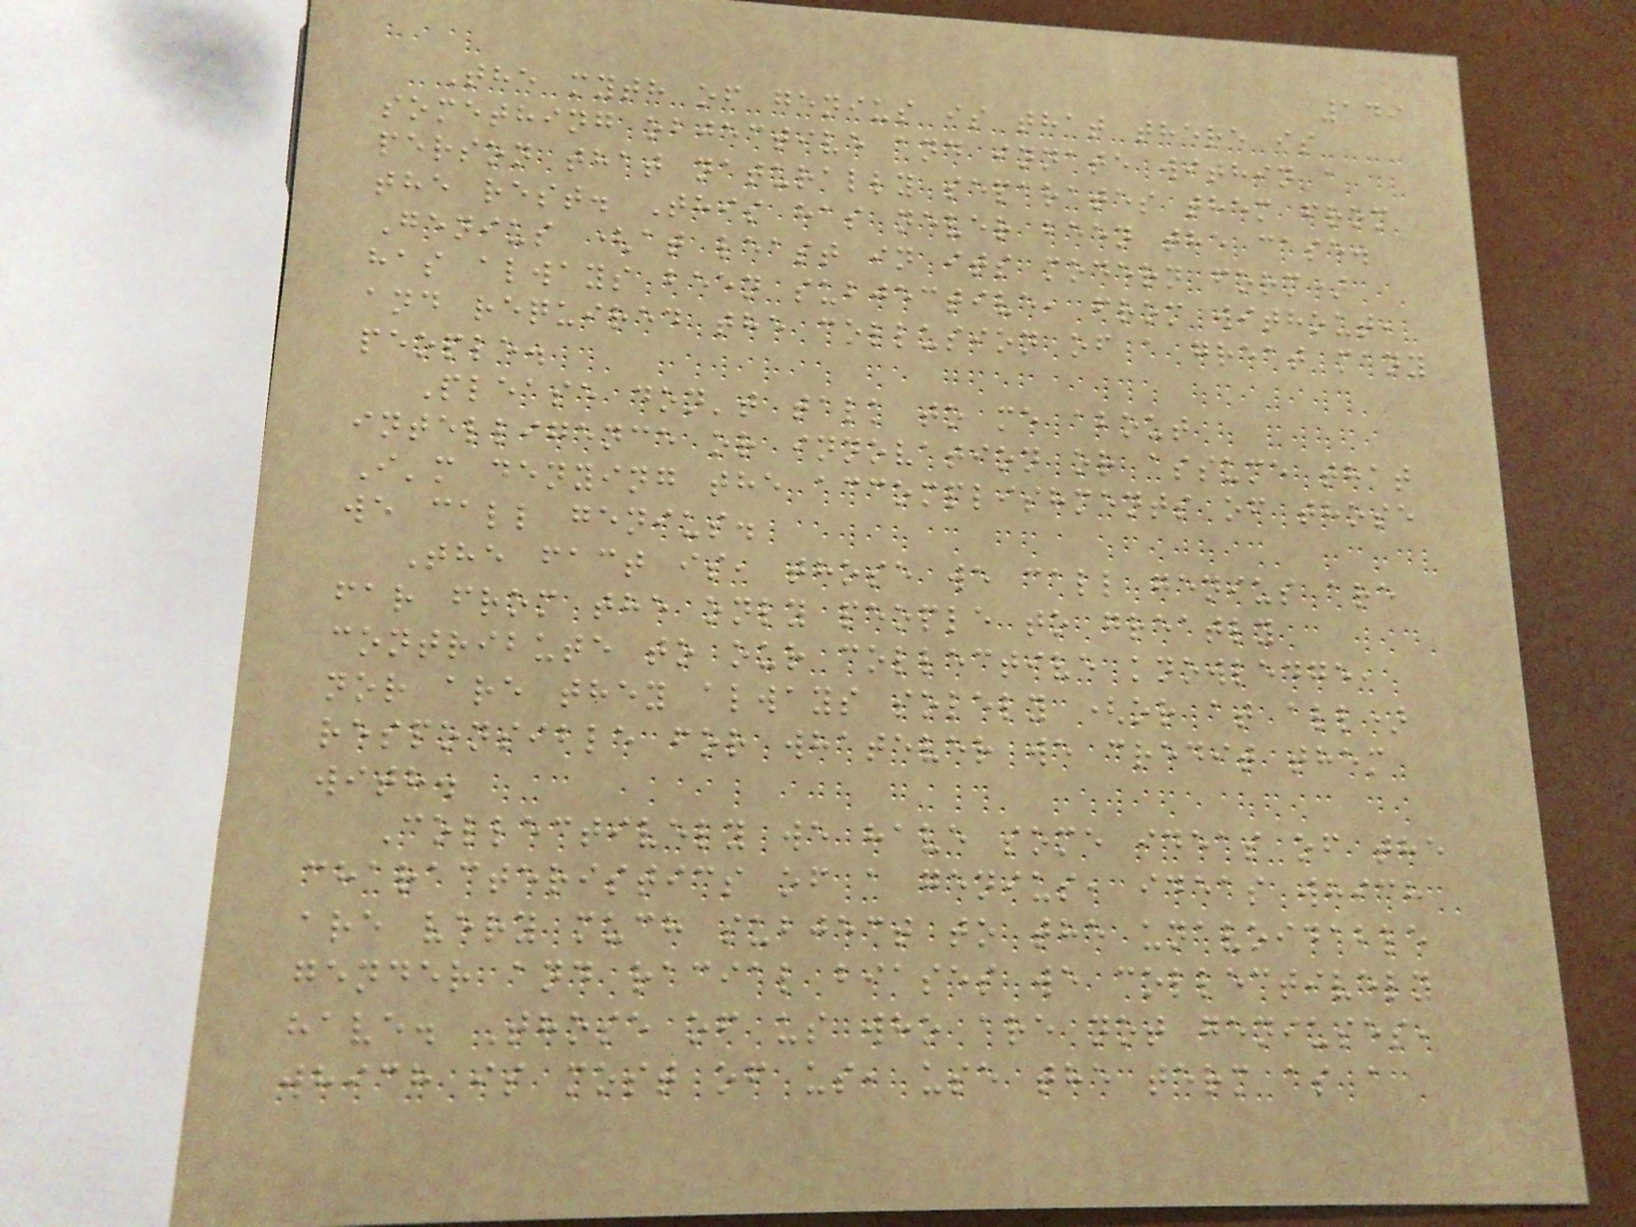149
The myth of genius is that there is
something objective and innate within a
person that naturally separates them from
the rest. This has never been the case.
Genius (at least in its modern form)
has always been subjective, from without,
and required the collusion of a great many
people.
Please don't talk to me about
intelligence or innovation or assume that
I'm denying the accomplishments of those
we call genius.
The fact is, those we call genius are
far from the only people to greatly
contribute to our collective knowledge,
nor are they always solely (or at all)
responsible for whatever we credit them
with.
Collectively we have some ideas of the
characteristics of a genius, ideas which
are very much subject to the unavoidable
gender and racial biases we collectively
have. Those of us who are not geniuses,
which is most of us, use the term as a
